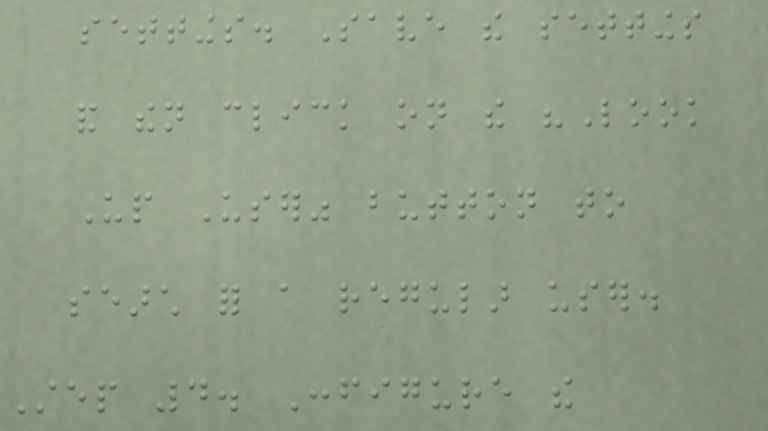settings. Save the settings
and then click on the "Look
Up User" button to
search for a regular user.
Step 4. Configure the
